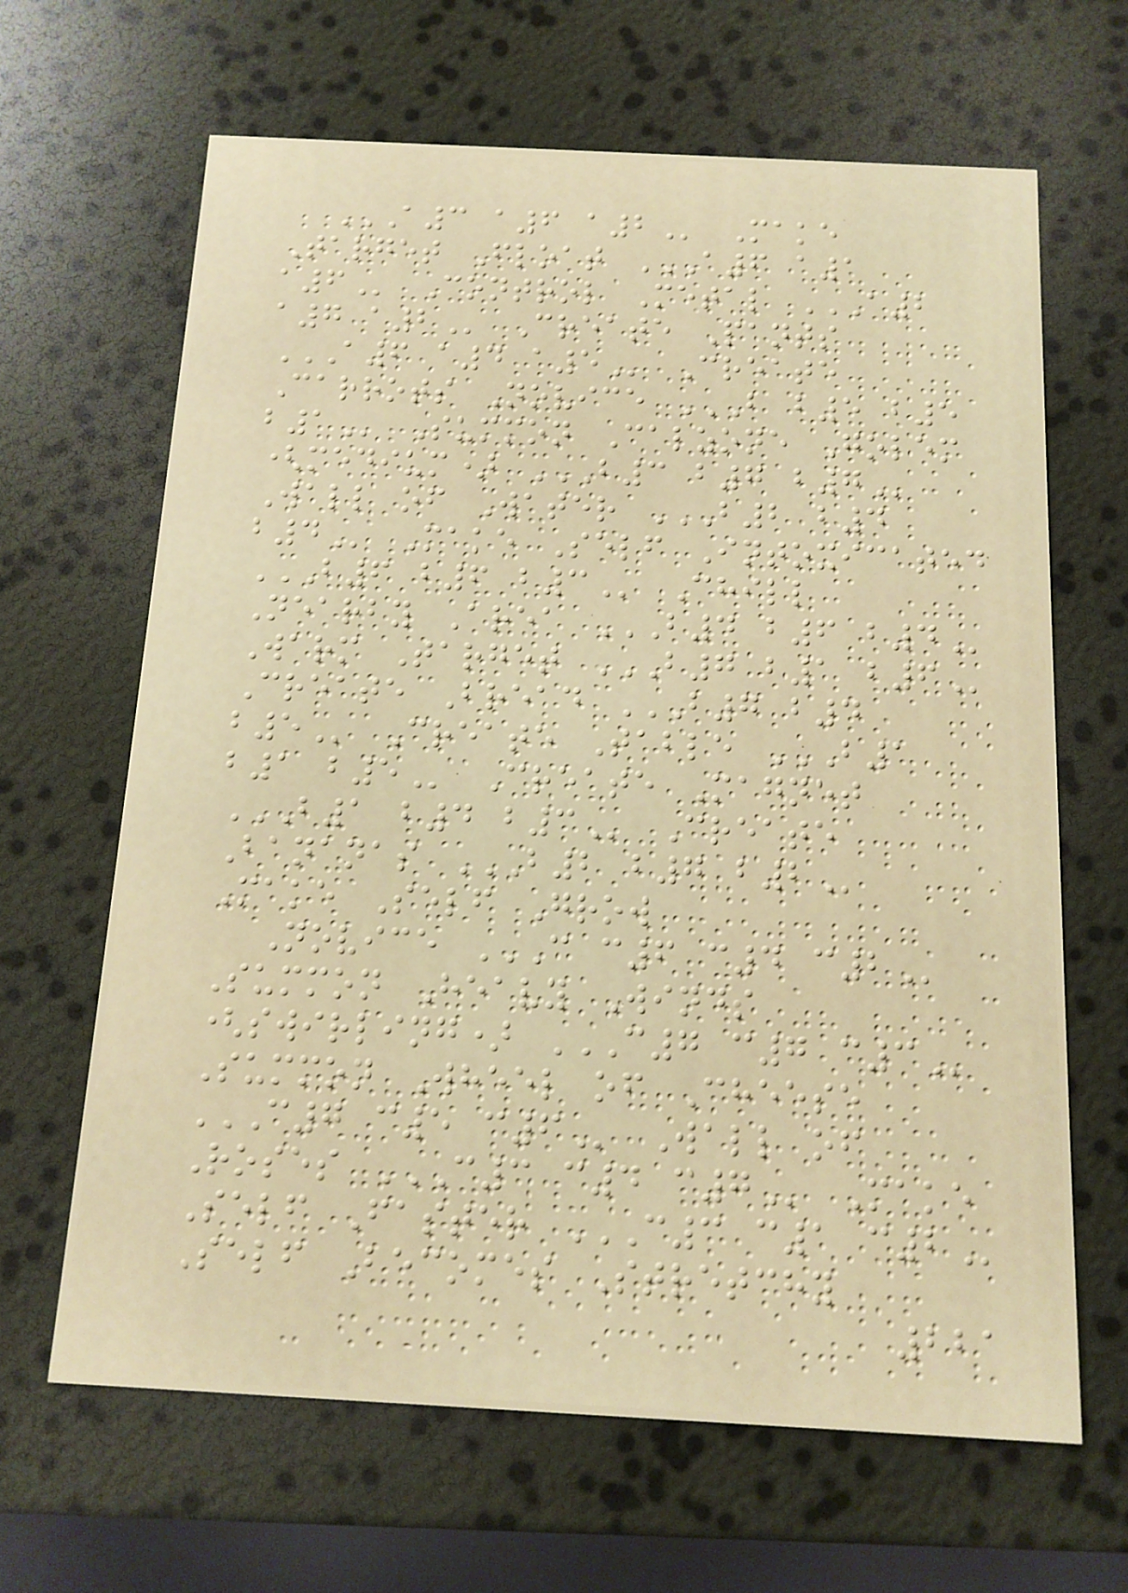A3 A6 A2 Make
Target Float A6 A1
A6 Control Metal A2
A7 A2 Create Pants
A6 A4 A5 Create
Carrots Novice B B5 B5
B1 Summon Calzone Golem
(medium) B3 B7 B7
Wall of Water B2 B4
B4 Make Self Intoxicated
B6 B6 B3 Chill
Nearby Area B4 B6 B4
Warm Target B7 B1 B6
Create Bread B7 B4
B5 Create Table B1
B1 B5 Create Magnet
B1 B4 B3 Create
Bananas B2 B7 B2
Make Self Grow
Novice C C6 C4 C2
Summon Heavy Winds
(swirling) C7 C7 C3
Summon Wheel of Cheese
C7 C5 C6 Wall of
Roses C3 C4 C7 Make
Self Faster C3 C1 C2
Self Becomes Stretchy
221
